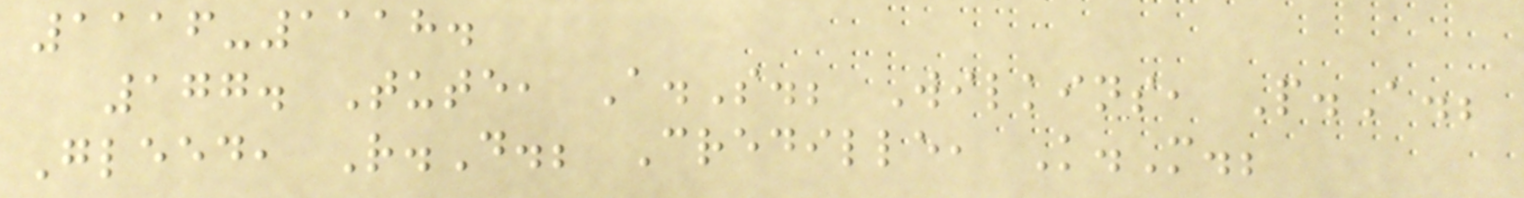1116-1118.
177. Tute, A.S.; Wilkins, P.A.;
Gleed, R.D.; Credille, K.M.;
